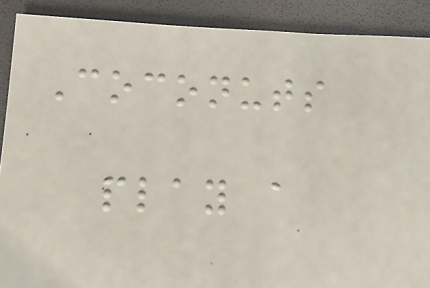Coconuts
play a
